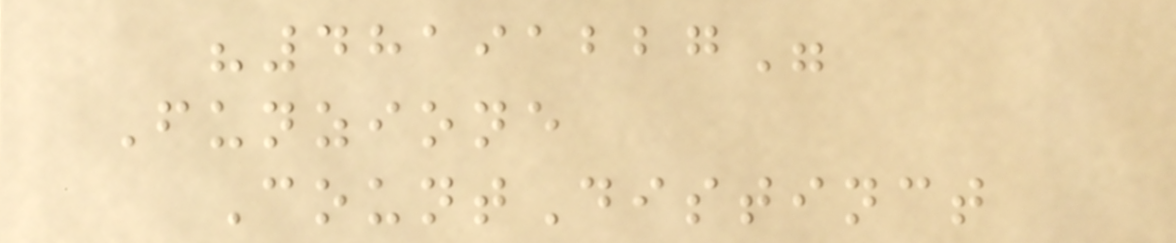"48191227"
Funzione
CountDistinct
